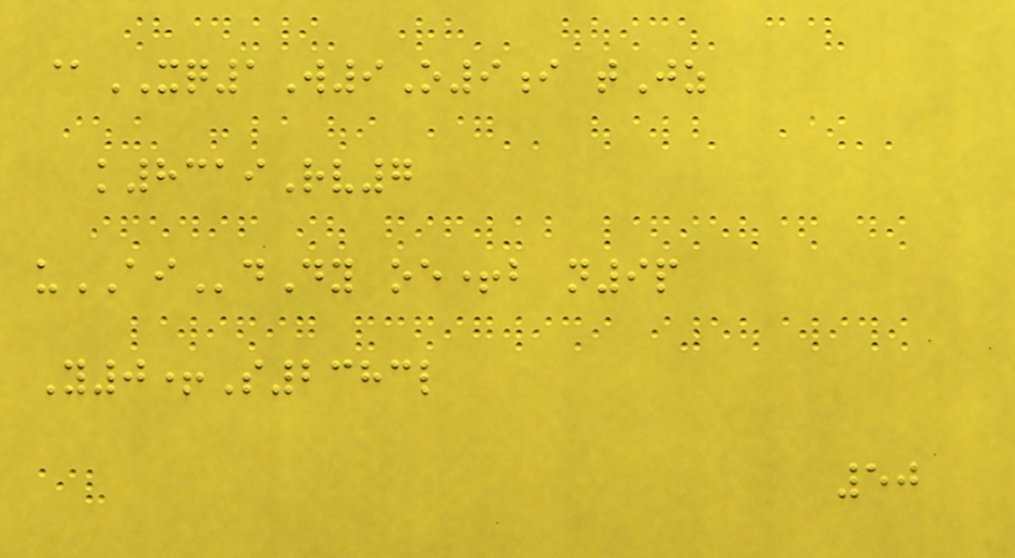@XQ1W9O9i tJz
k8319Rv7
uAIdDy oe+b n9p
Y0+S2383l
50
